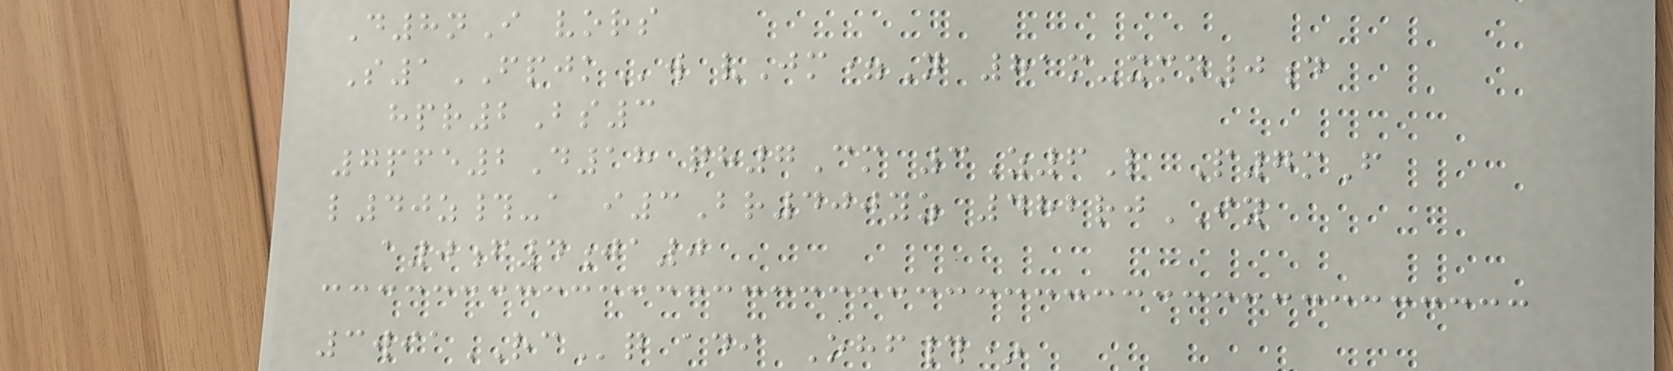D8nI vors
S1FPJKw vJm=N 81m-xmn0d
hpr2Bs3
7pfe2D18 qh7Cm 3Z6L P7mF
l40z#-a i3Br400yz 482rjIY
a0f4ja0
3wiaRCq adi Ohf#*
